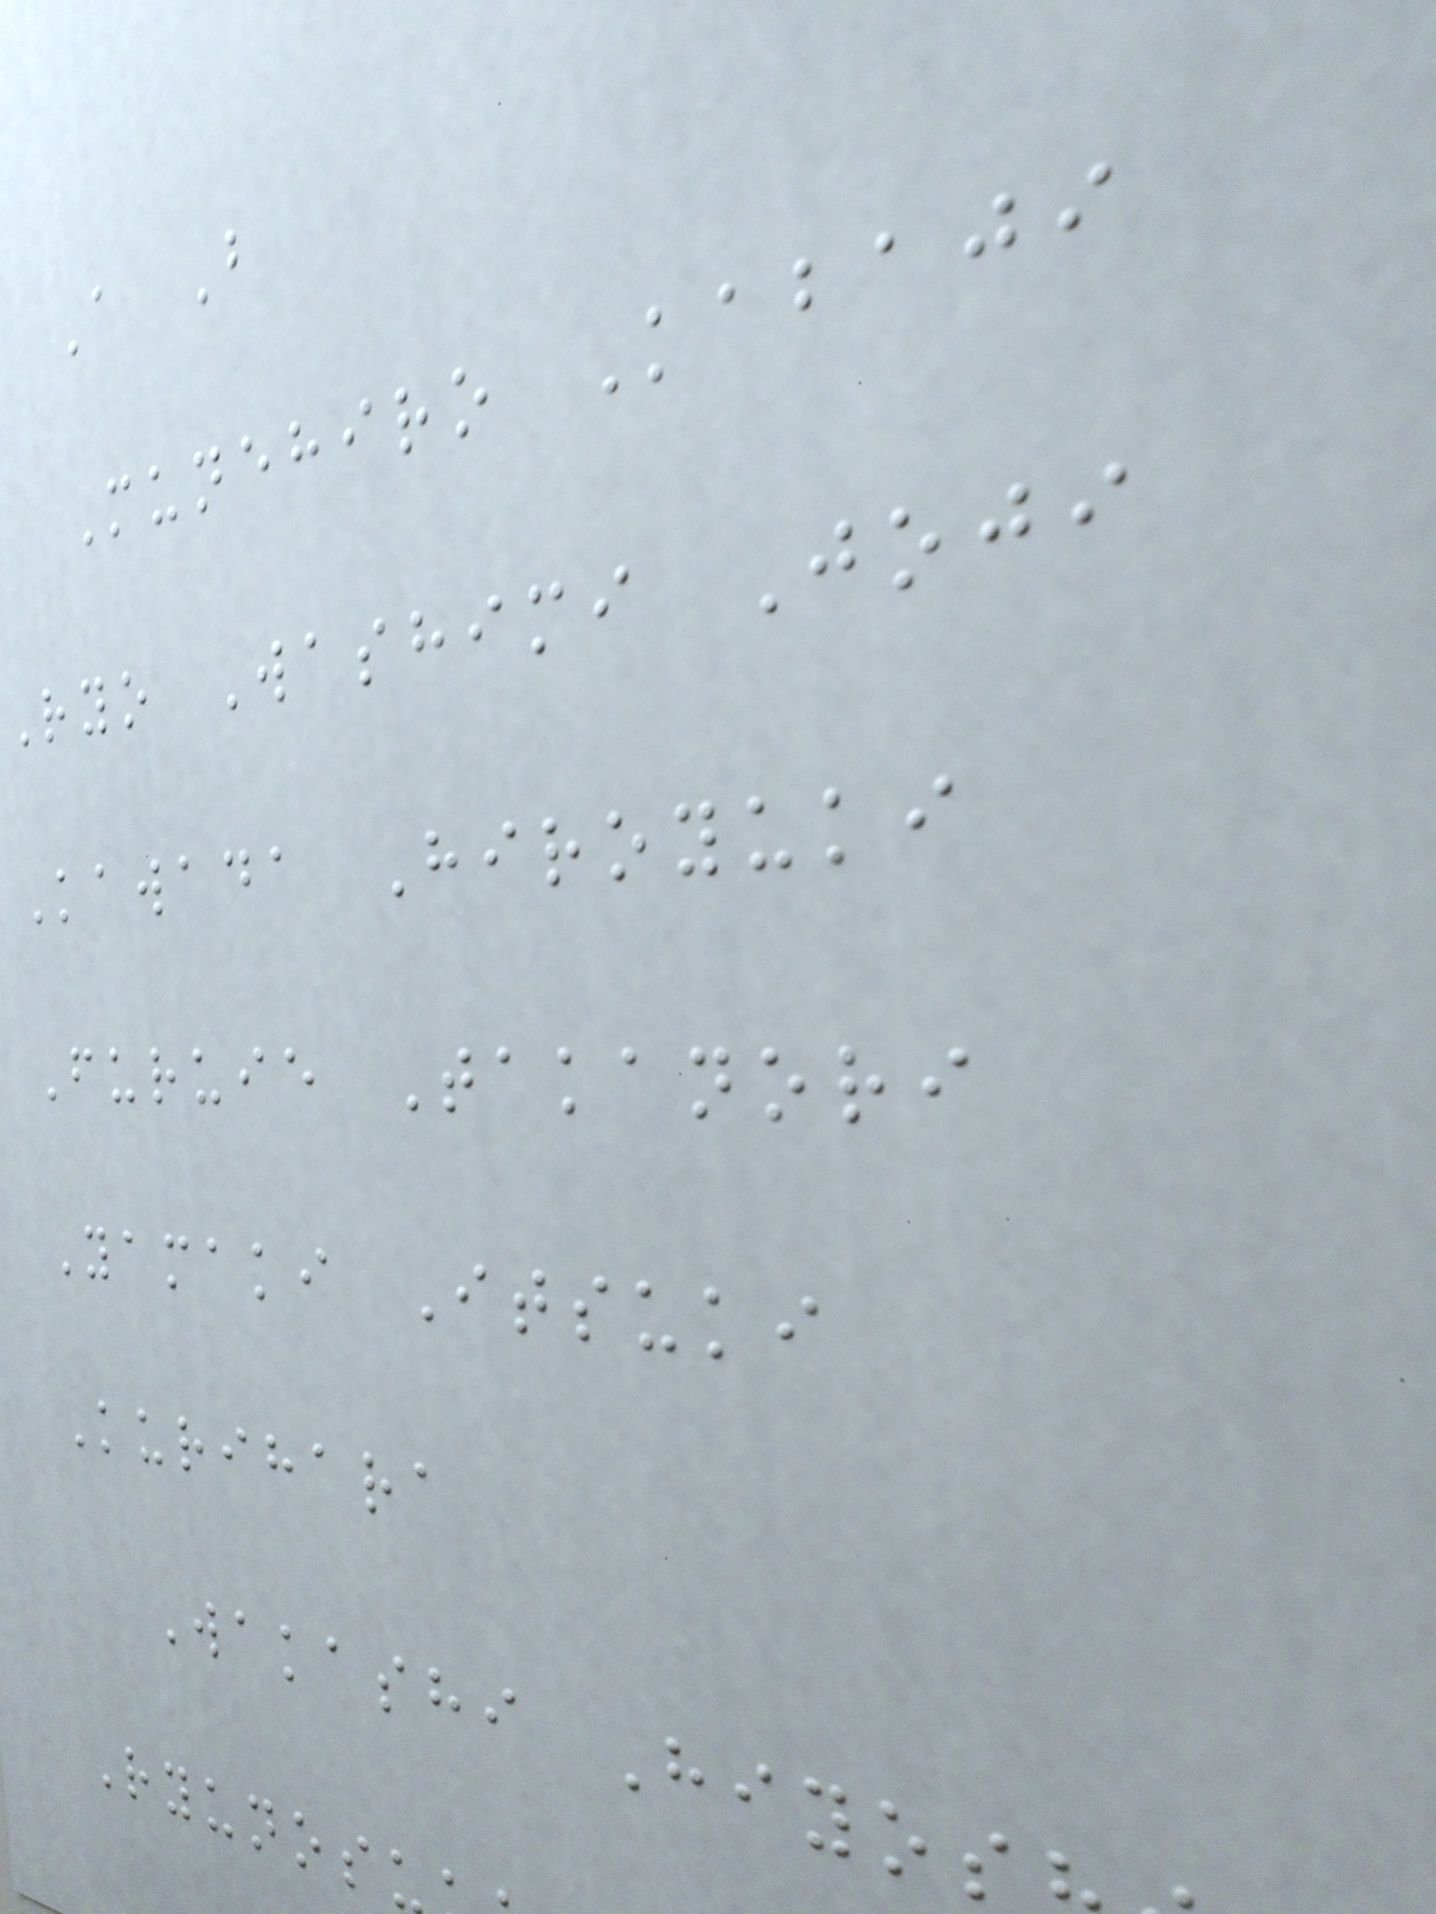A B
Munehiro Kabaji
Ryo Washimi Joji
Kawada Hiroyuki
Furuie Takanori
Yamaki Itsuki
Kurihara
Wakashi Hiyos
Ryunos
